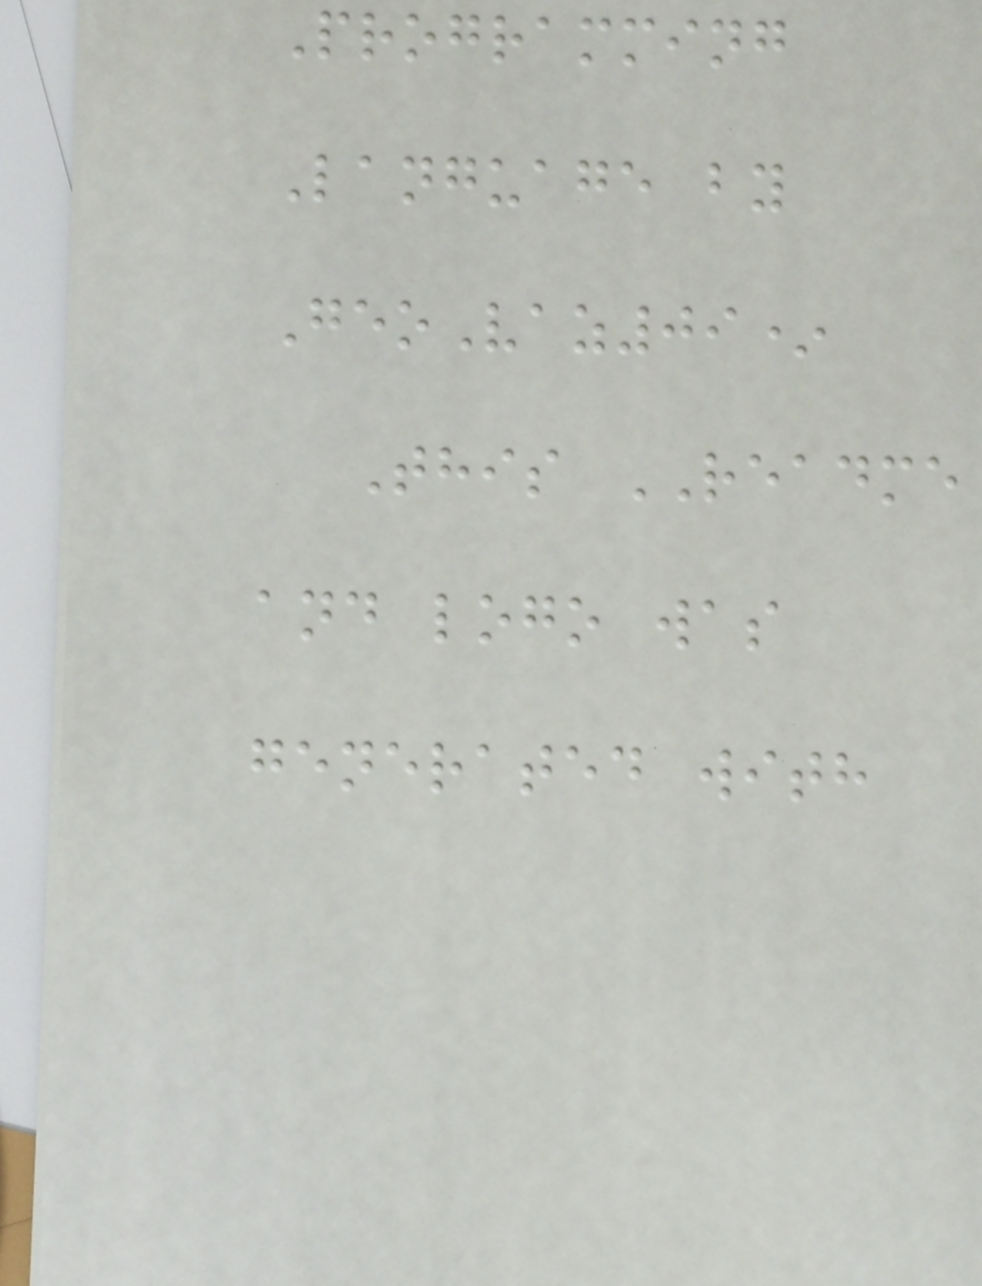Programming
Language by
GeoVaz09*
This README
and logo was
generated with
